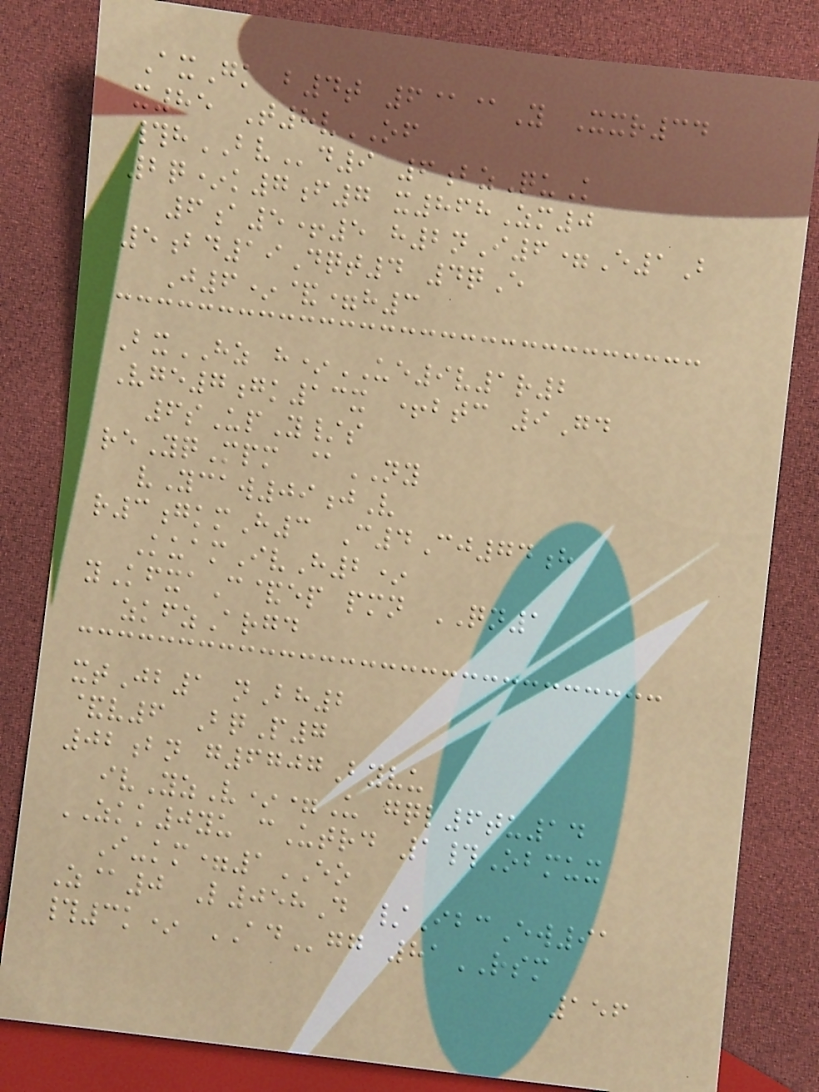AxGk b4t 6@@Y Xxr34
x85 T8vOF
#hBVd9 6bzQuK
2q*k7f7 x868Zm0
6a5+5 h2nI6=E1B
5bd19Dqt4 4qE
J6*&=h3
BxHZ h*UE9v1r2
Vge7gk13x +btc 9Gd
6sUpY/s
reYqMpm @NY
vYcaw09jV
r3gkmH3 C4Cj74h
KuamIvH2*
yKfxaC&ep pmn QN1
zkfzArgd
xtJb1 nBh2
&v6 BqP7
02bn g6707Byvu
ivYzV*=U gql6tu14
ZKK0yu cUtrd 1#Obmux
I-km=1EO
Z@0 L058D /IbcEw91
#3k* ADgg 81RSM
156
